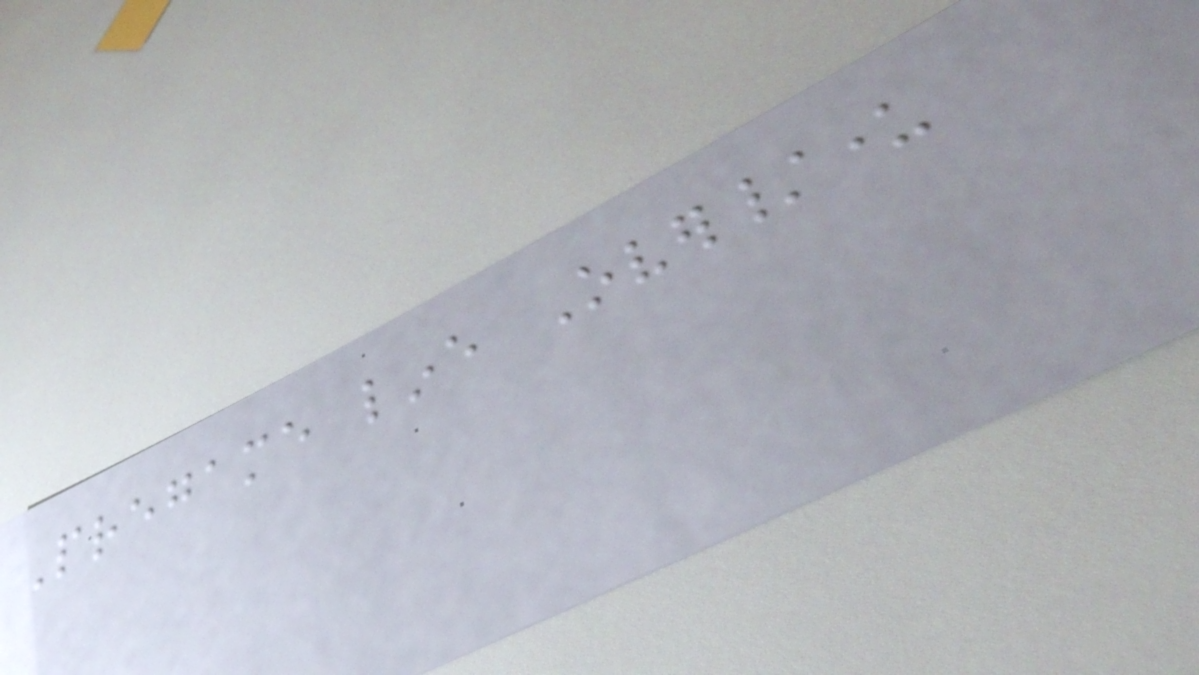Pregame line Over/under
